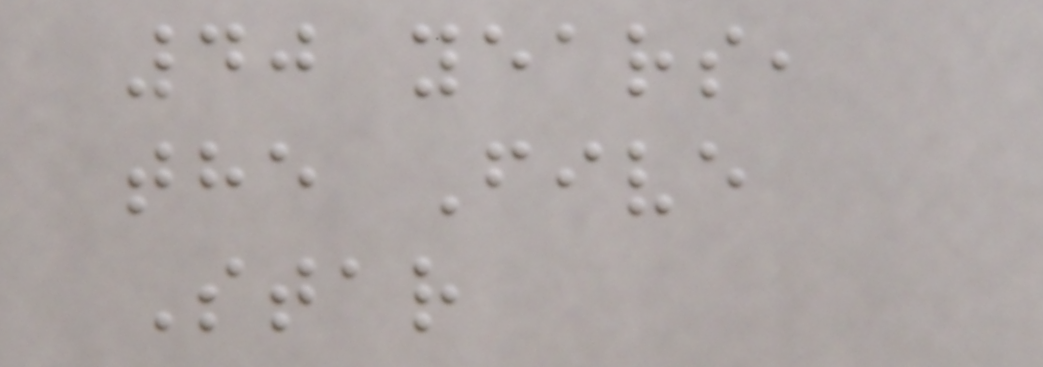40 years,
the Five
Star
